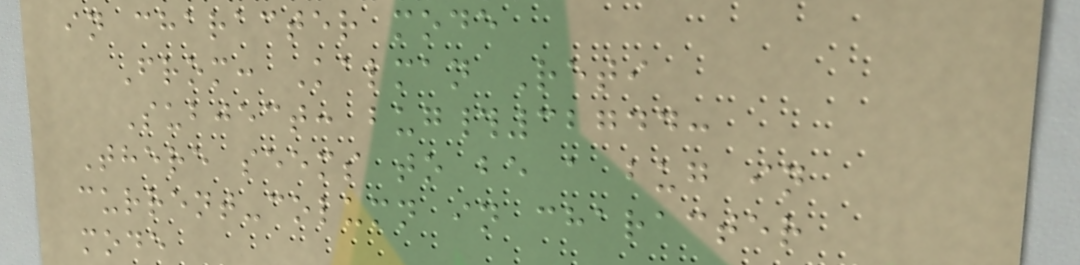in character mode
From: Kalman Reti
Subject: bug#32744:
There seems to be a bug in
current-column in character
mode
